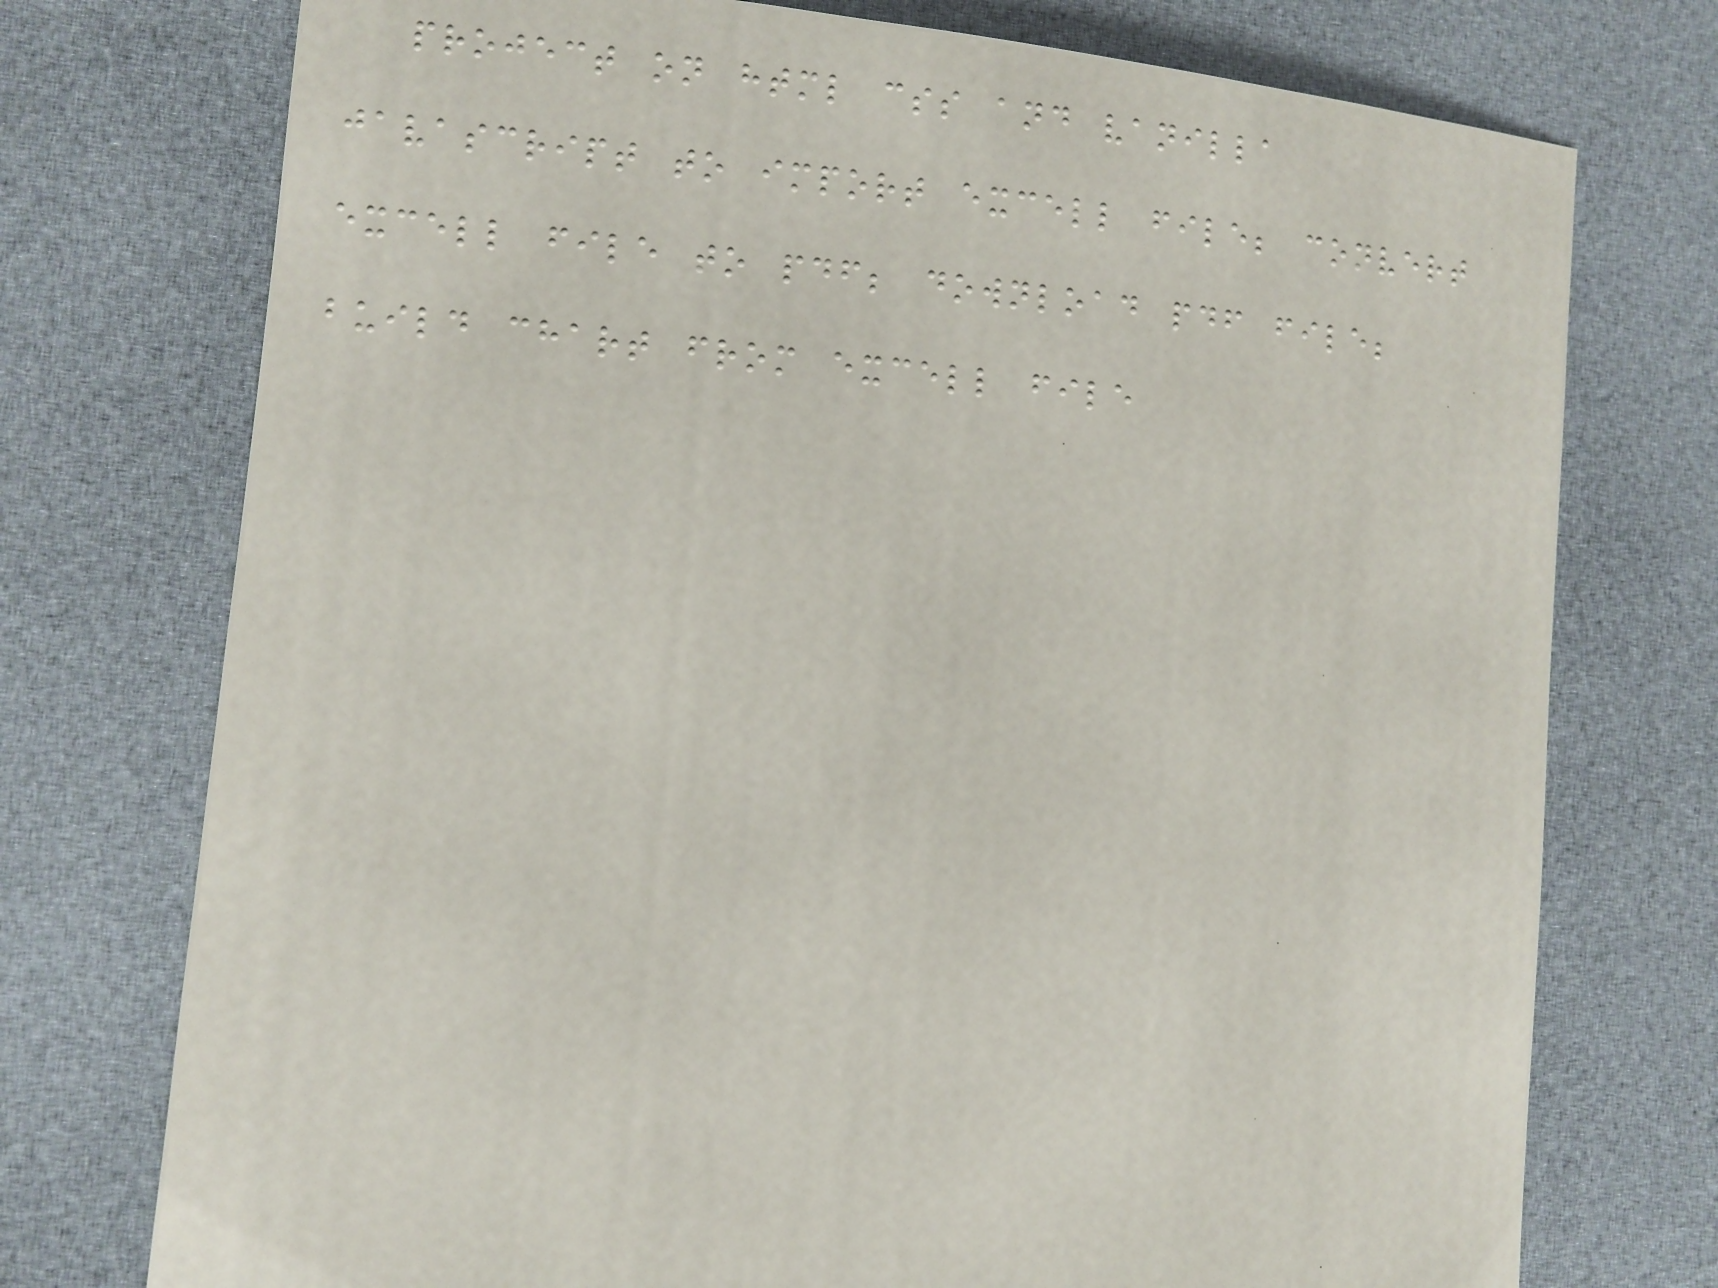project on html css and vanilla
javascript to import excell file; convert
excell file to pdf; download pdf file;
build chart from excell file
